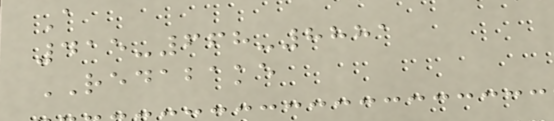A
415-668-8881
REDABAKE
